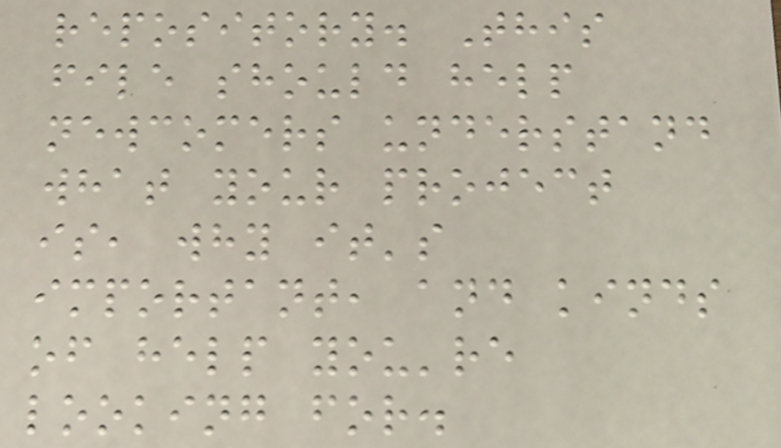repository. This
file should help
newcomers understand
what your project
is, why it's
important, and kinds
of help you're
looking for.
